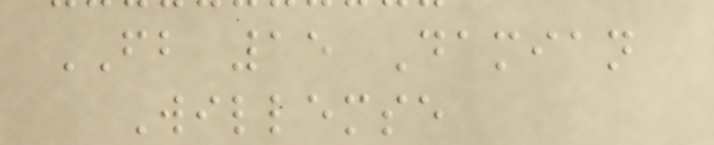FB 15 Damian
Willemse
